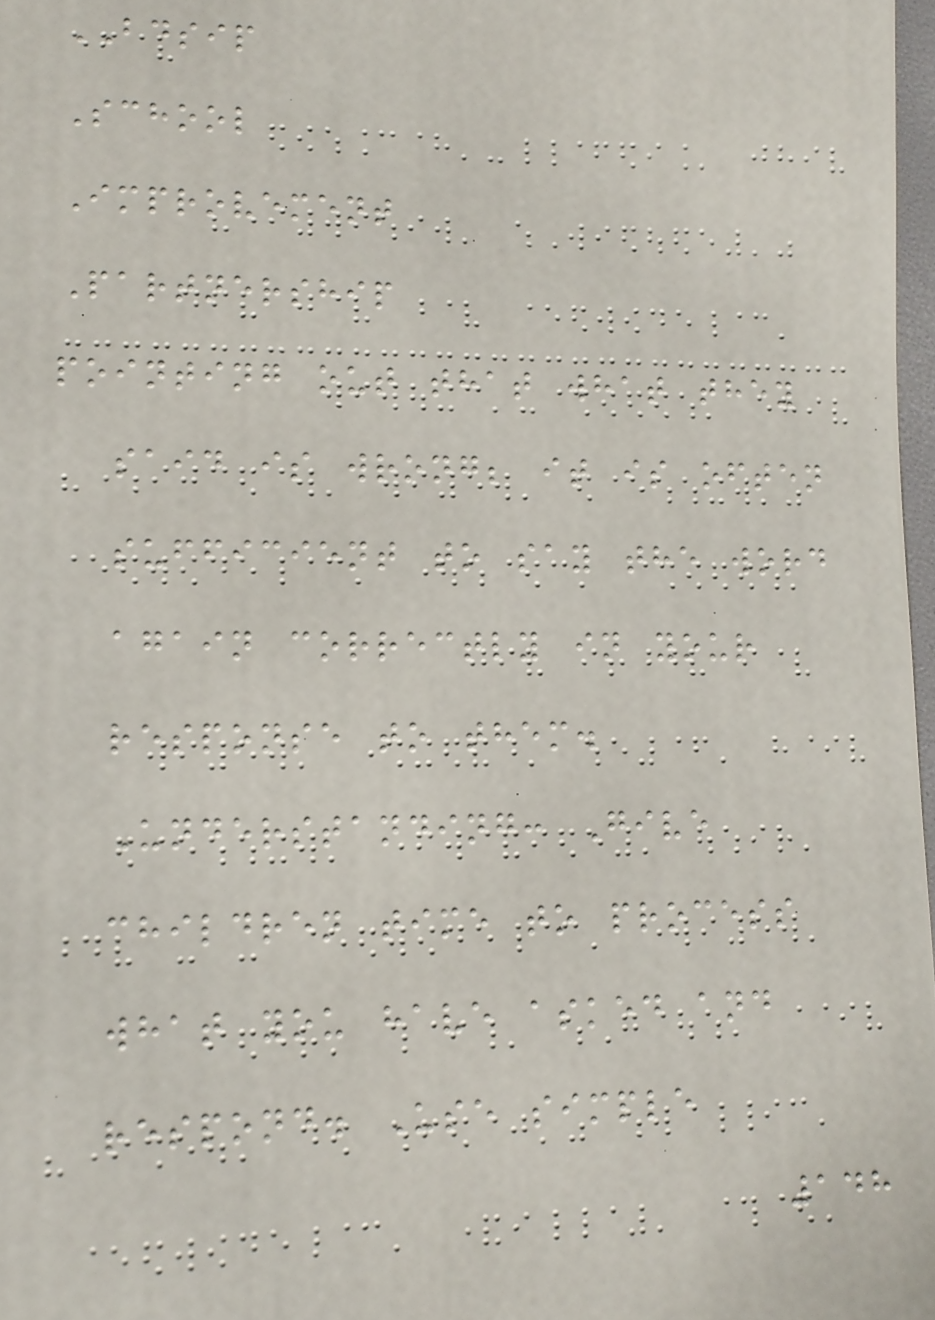BDSIP
School
Improvement
Partnership
pointing out that what they
said is wrong; it is often
sufficient to say the word
again correctly in your
response to them.
Understanding: Give
children time to process
what you have asked and
respond. Use simple
148
